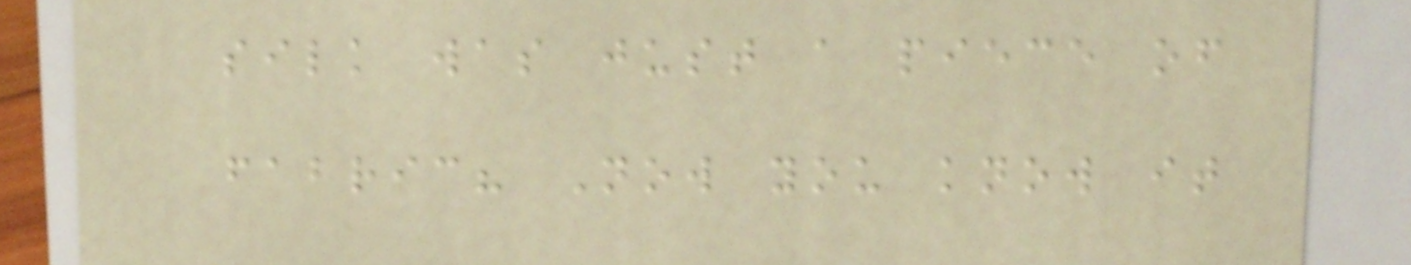silk was just a piece of
fabric? Now you know it
